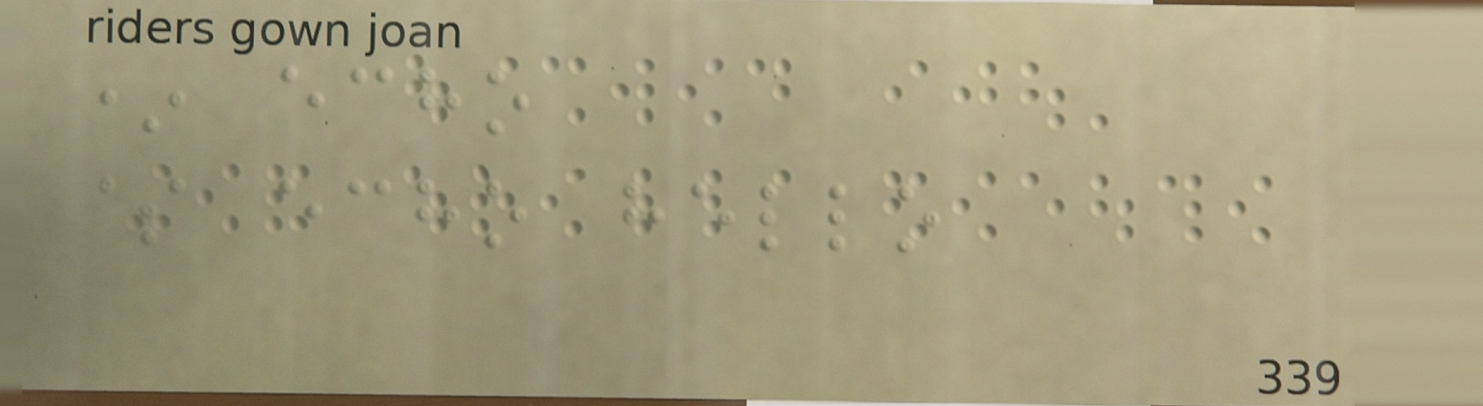* echo
$ echo hello
